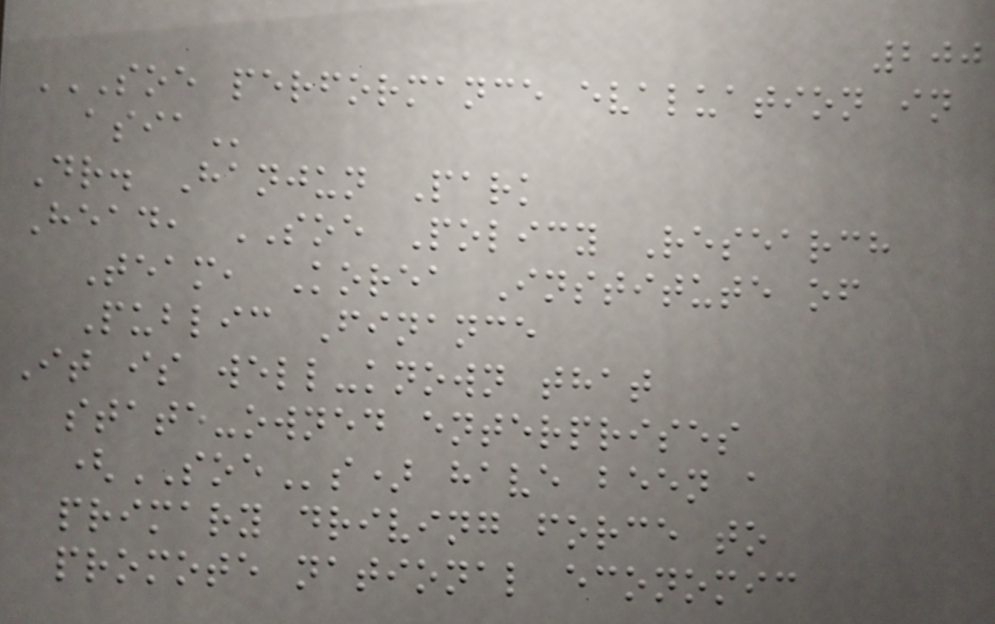200
SOE PERFORMANCE EVALUATION IN
ASIA
Dr. Hanjun Park
Head, SOE Policy Research
Team, Korea Institute of
Public Finance
It is well-known that
state-owned enterprises
(SOEs) have been a
primary driving force to
promote national economic
